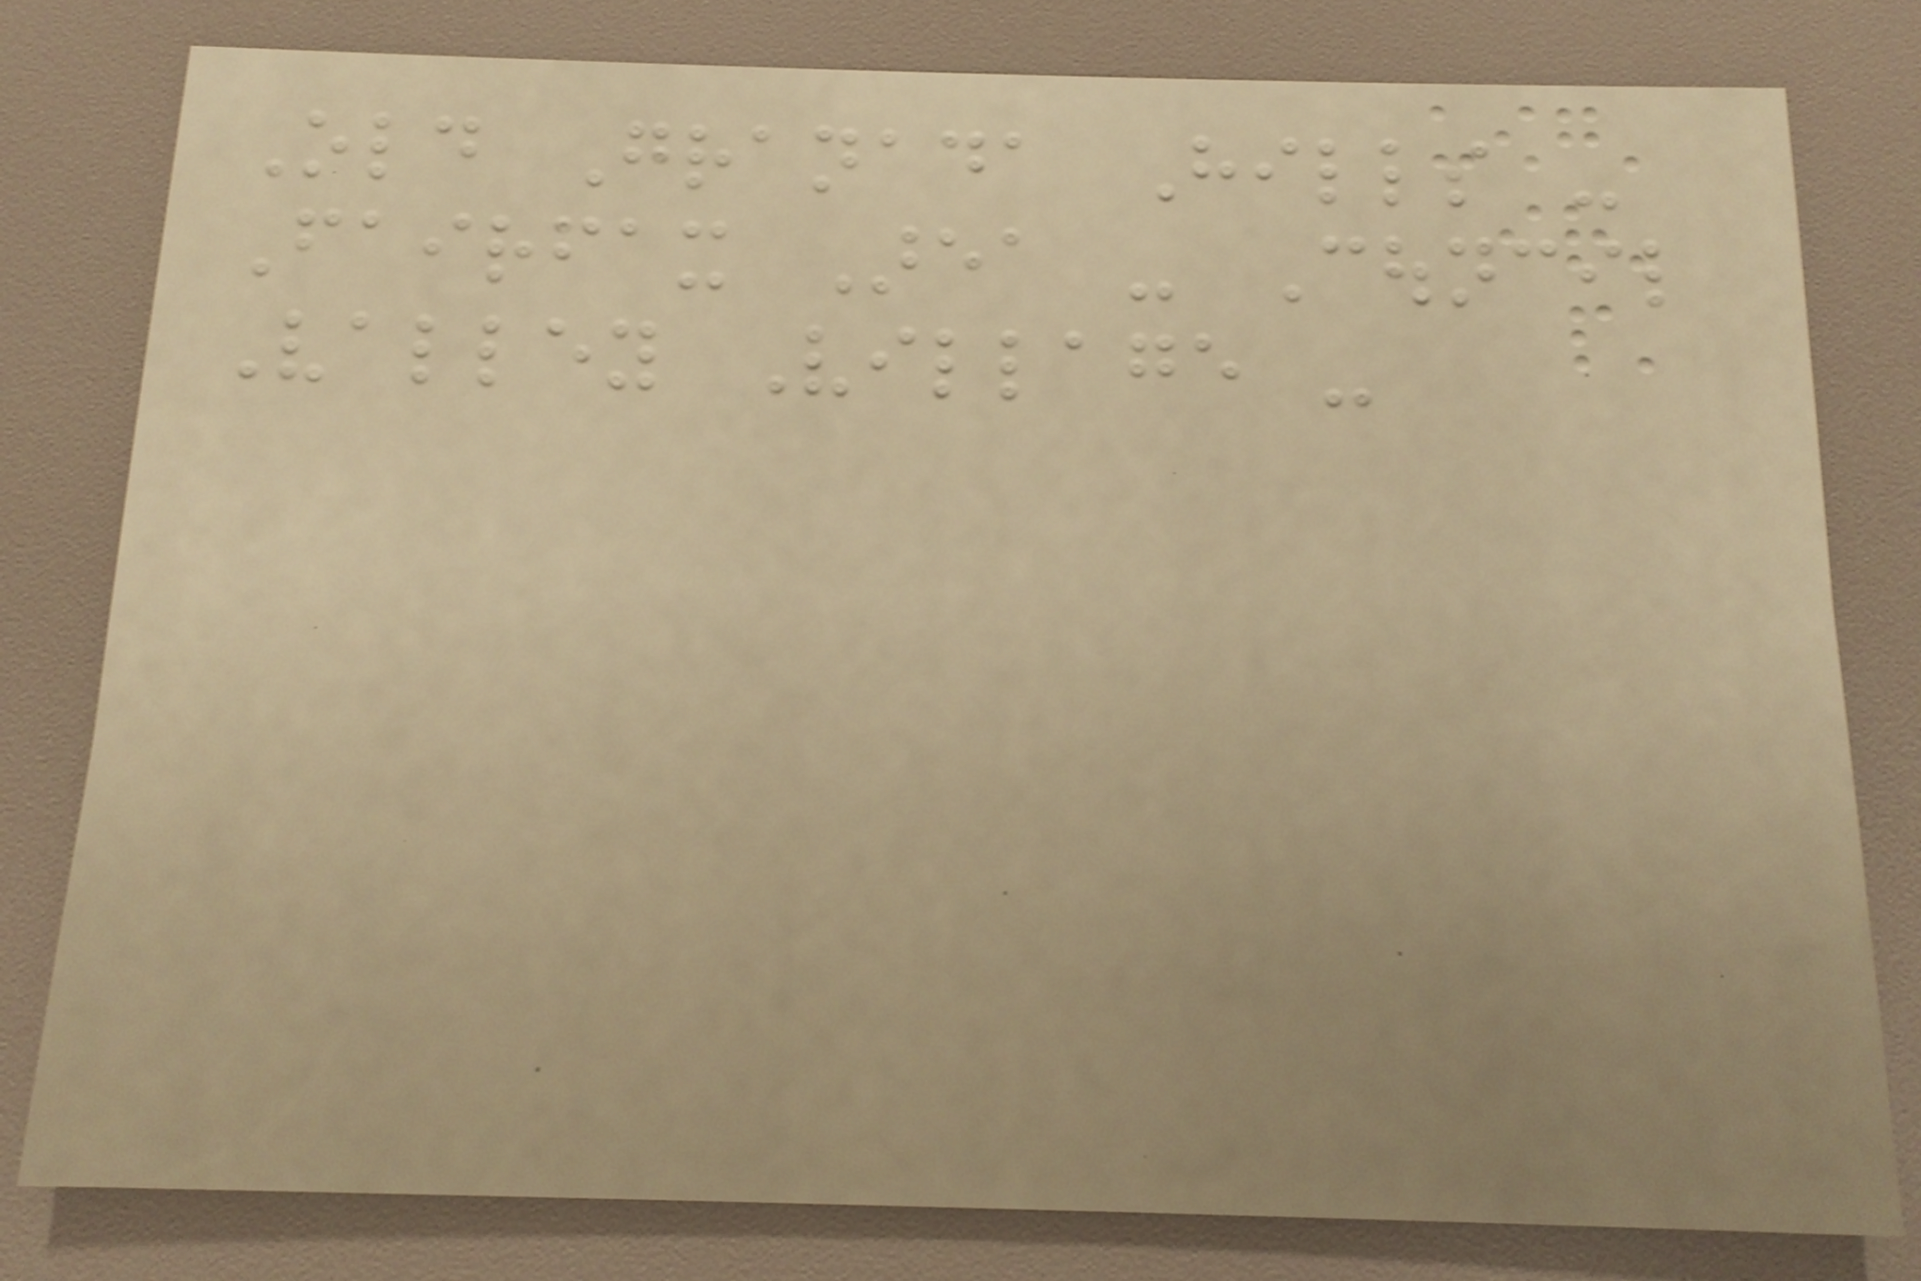Old Granada Hills -
Fairfax Area - Council
Valley Village -
